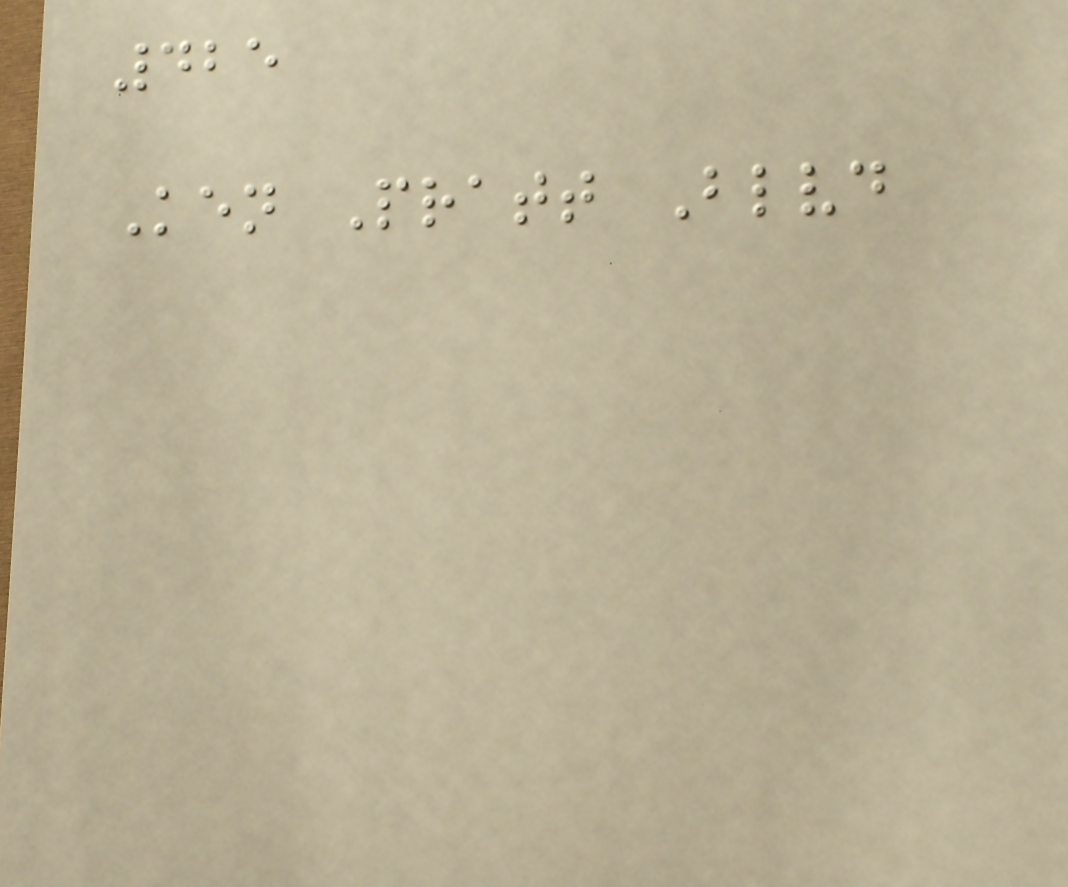425
Ken Pratt Blvd
